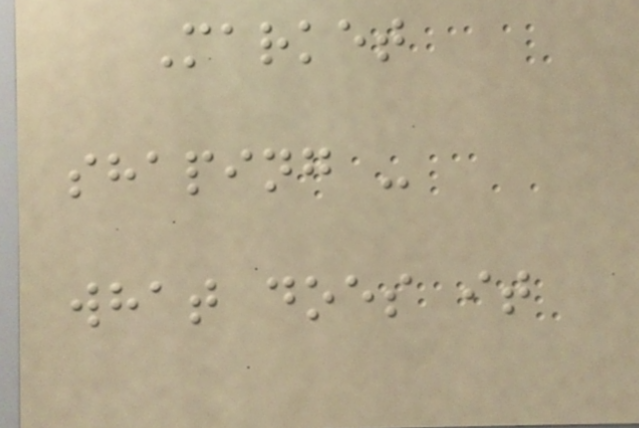Market
shaping -
what does it
